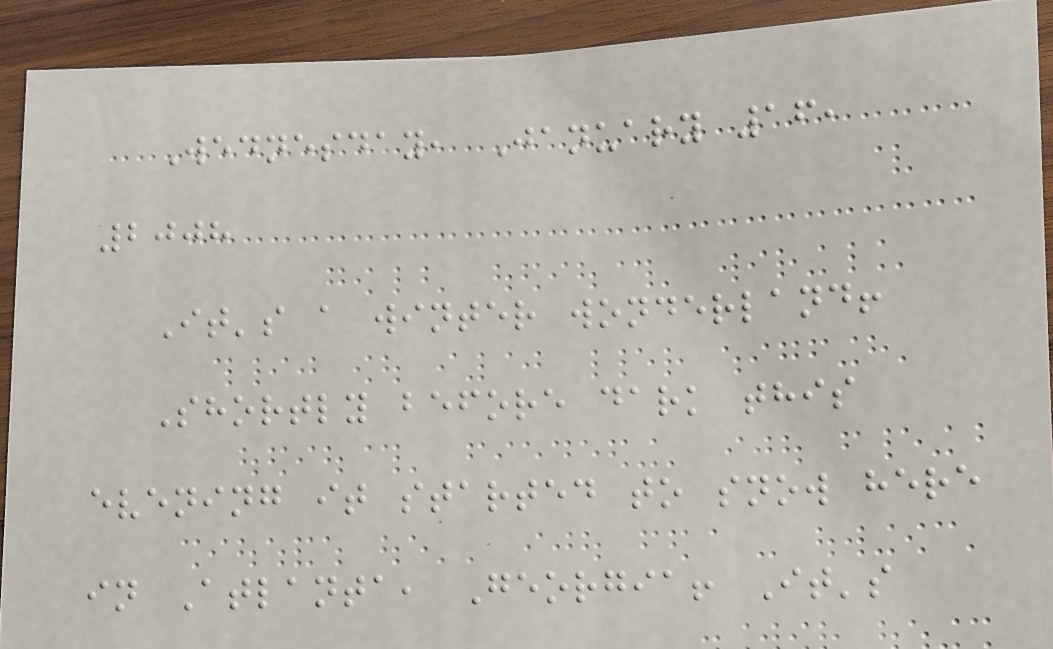Wednesday, January 16,
2008
It's a winter wonderland!
Shortly before dark this
evening it started to snow here
in Atlanta, Georgia! It's
